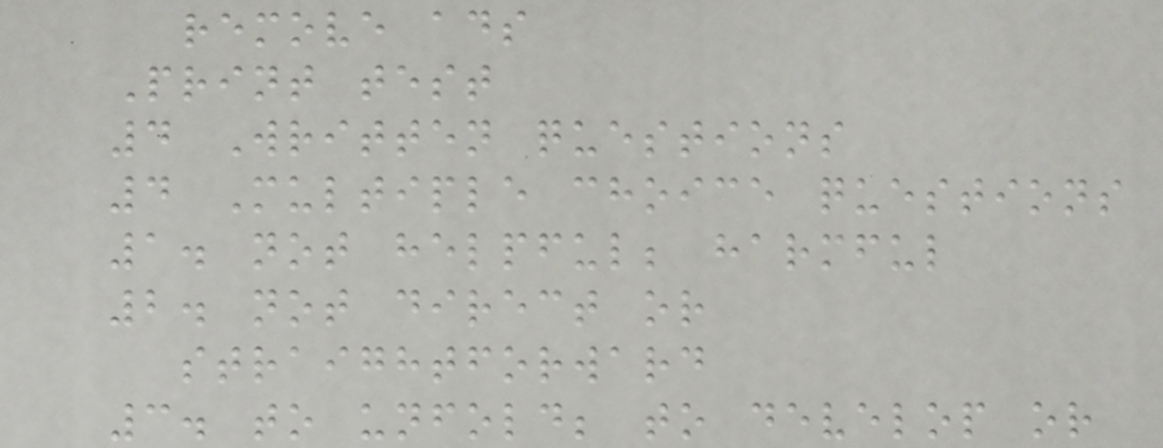remove ads
Print test
4 Written questions
4 Multiple choice questions
1. not helpful; harmful
2. not direct or
straightforward
3. to unfold; to develop or
